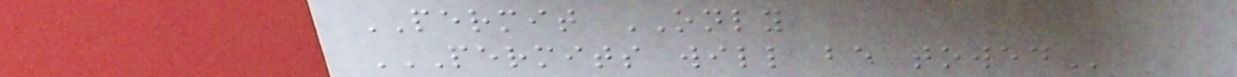PERMIT ONLY
PERMITS WILL BE TOWED
